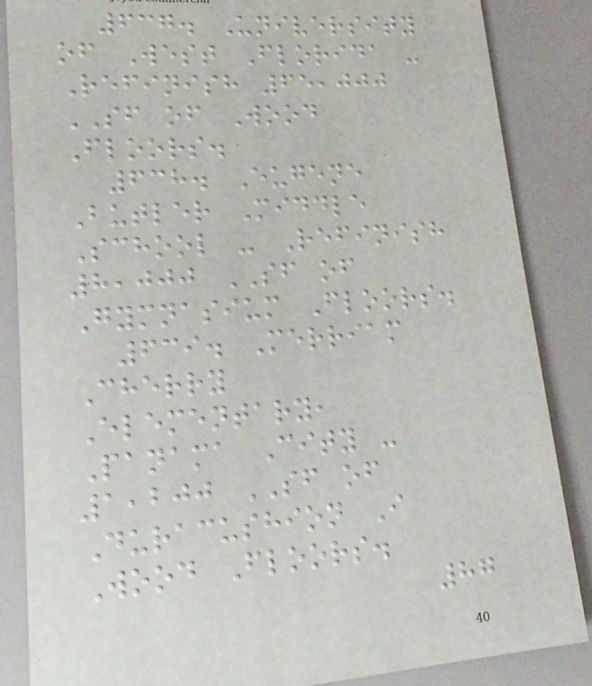637. University
of West Florida -
Refinish 65,000
SF of Wood
Floors.
638. Eugene
Butler Middle
School - Refinish
8,000 SF of
Gymnasium Floors.
639. Merriam
Cherry
Elementary,
Panama City -
1,200 SF of
Duracushion I
Wood Floors.
87
